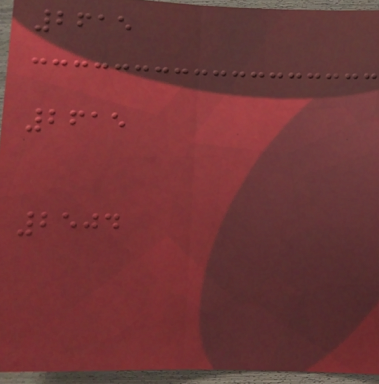2615
2615
2504
